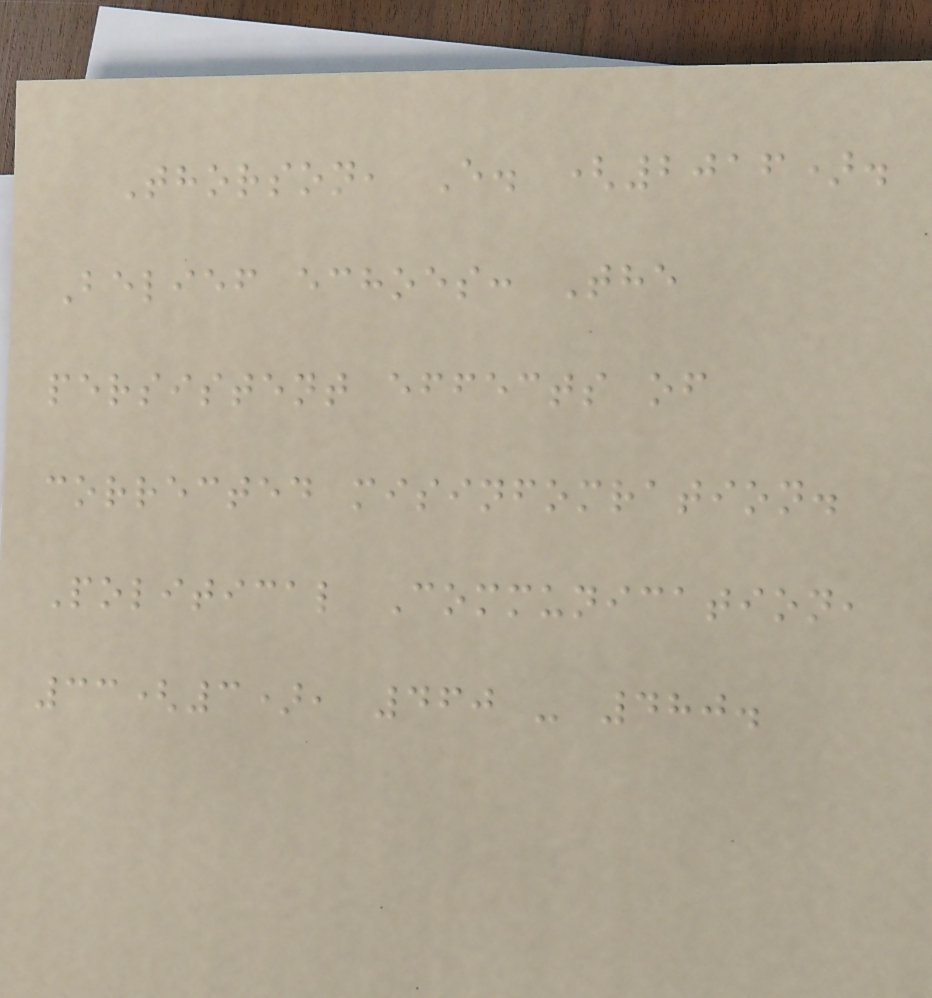Thorson, E. (2016).
Belief echoes: The
persistent effects of
corrected misinfomration.
Political Communication,
33(3), 460 - 480.
